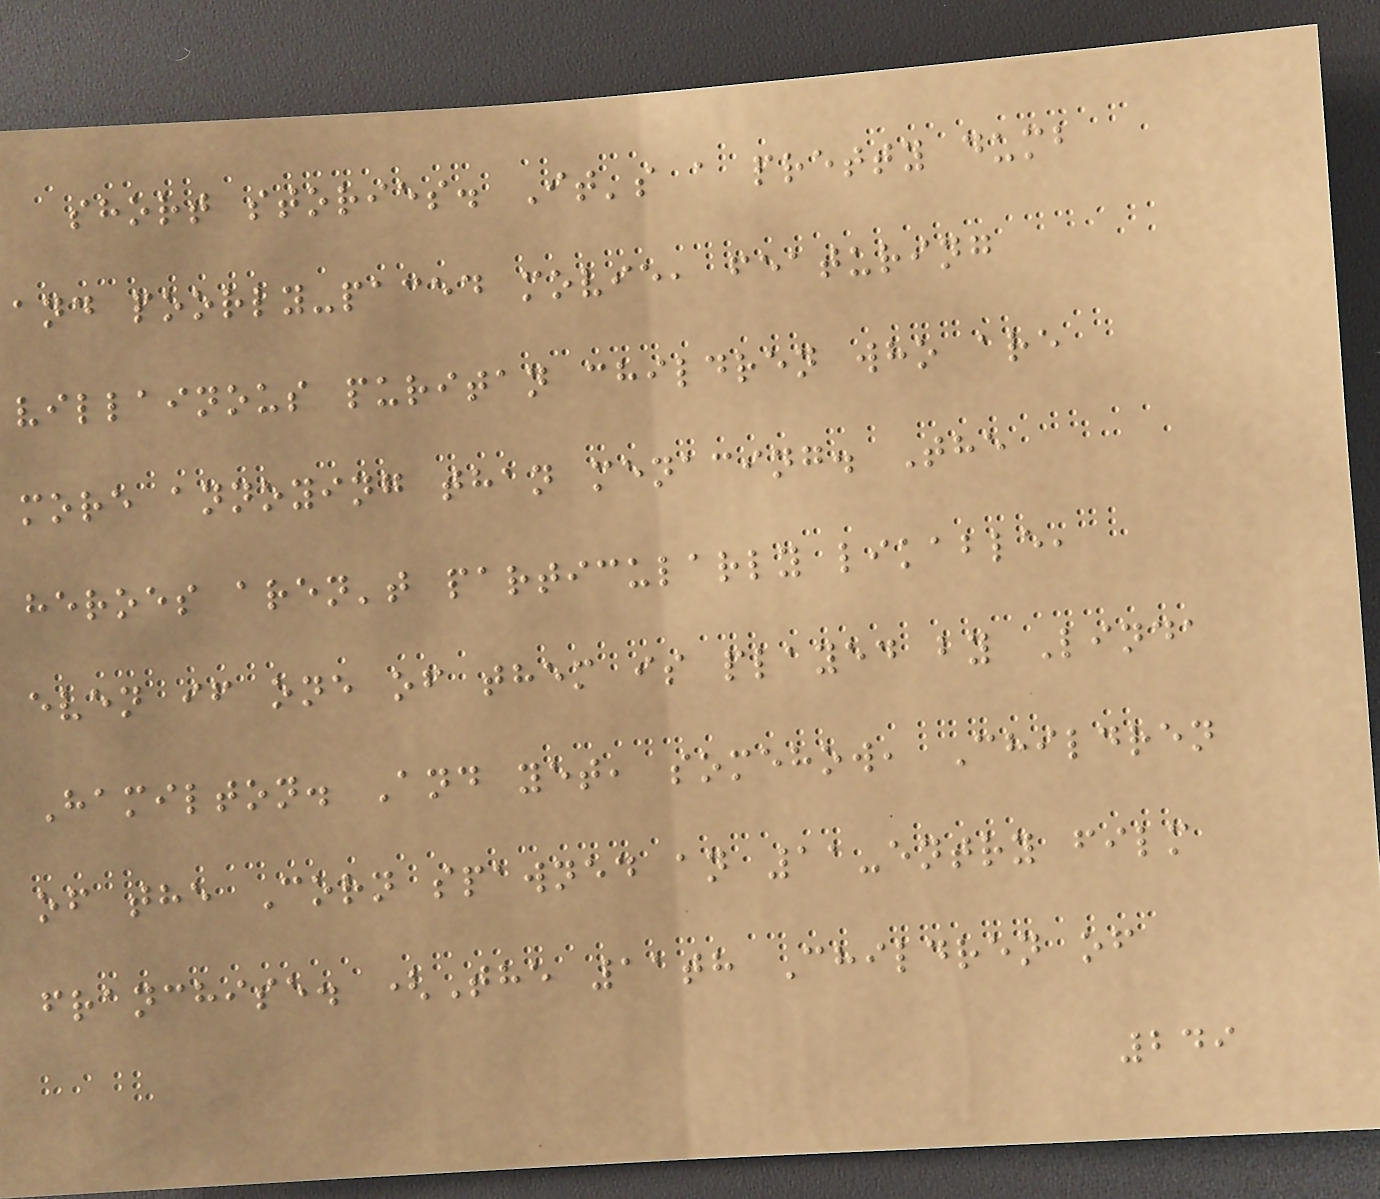short stories. It's a pretty dumb
and poorly-paced movie, featuring
villainous puritan children who are
more annoying than menacing. The
heroes aren't particularly likable,
even if one of them is played by Linda
Hamilton. And yet, somehow, Children
of the Corn spawned an 11-entry film
franchise. (The 11th Children of
249
